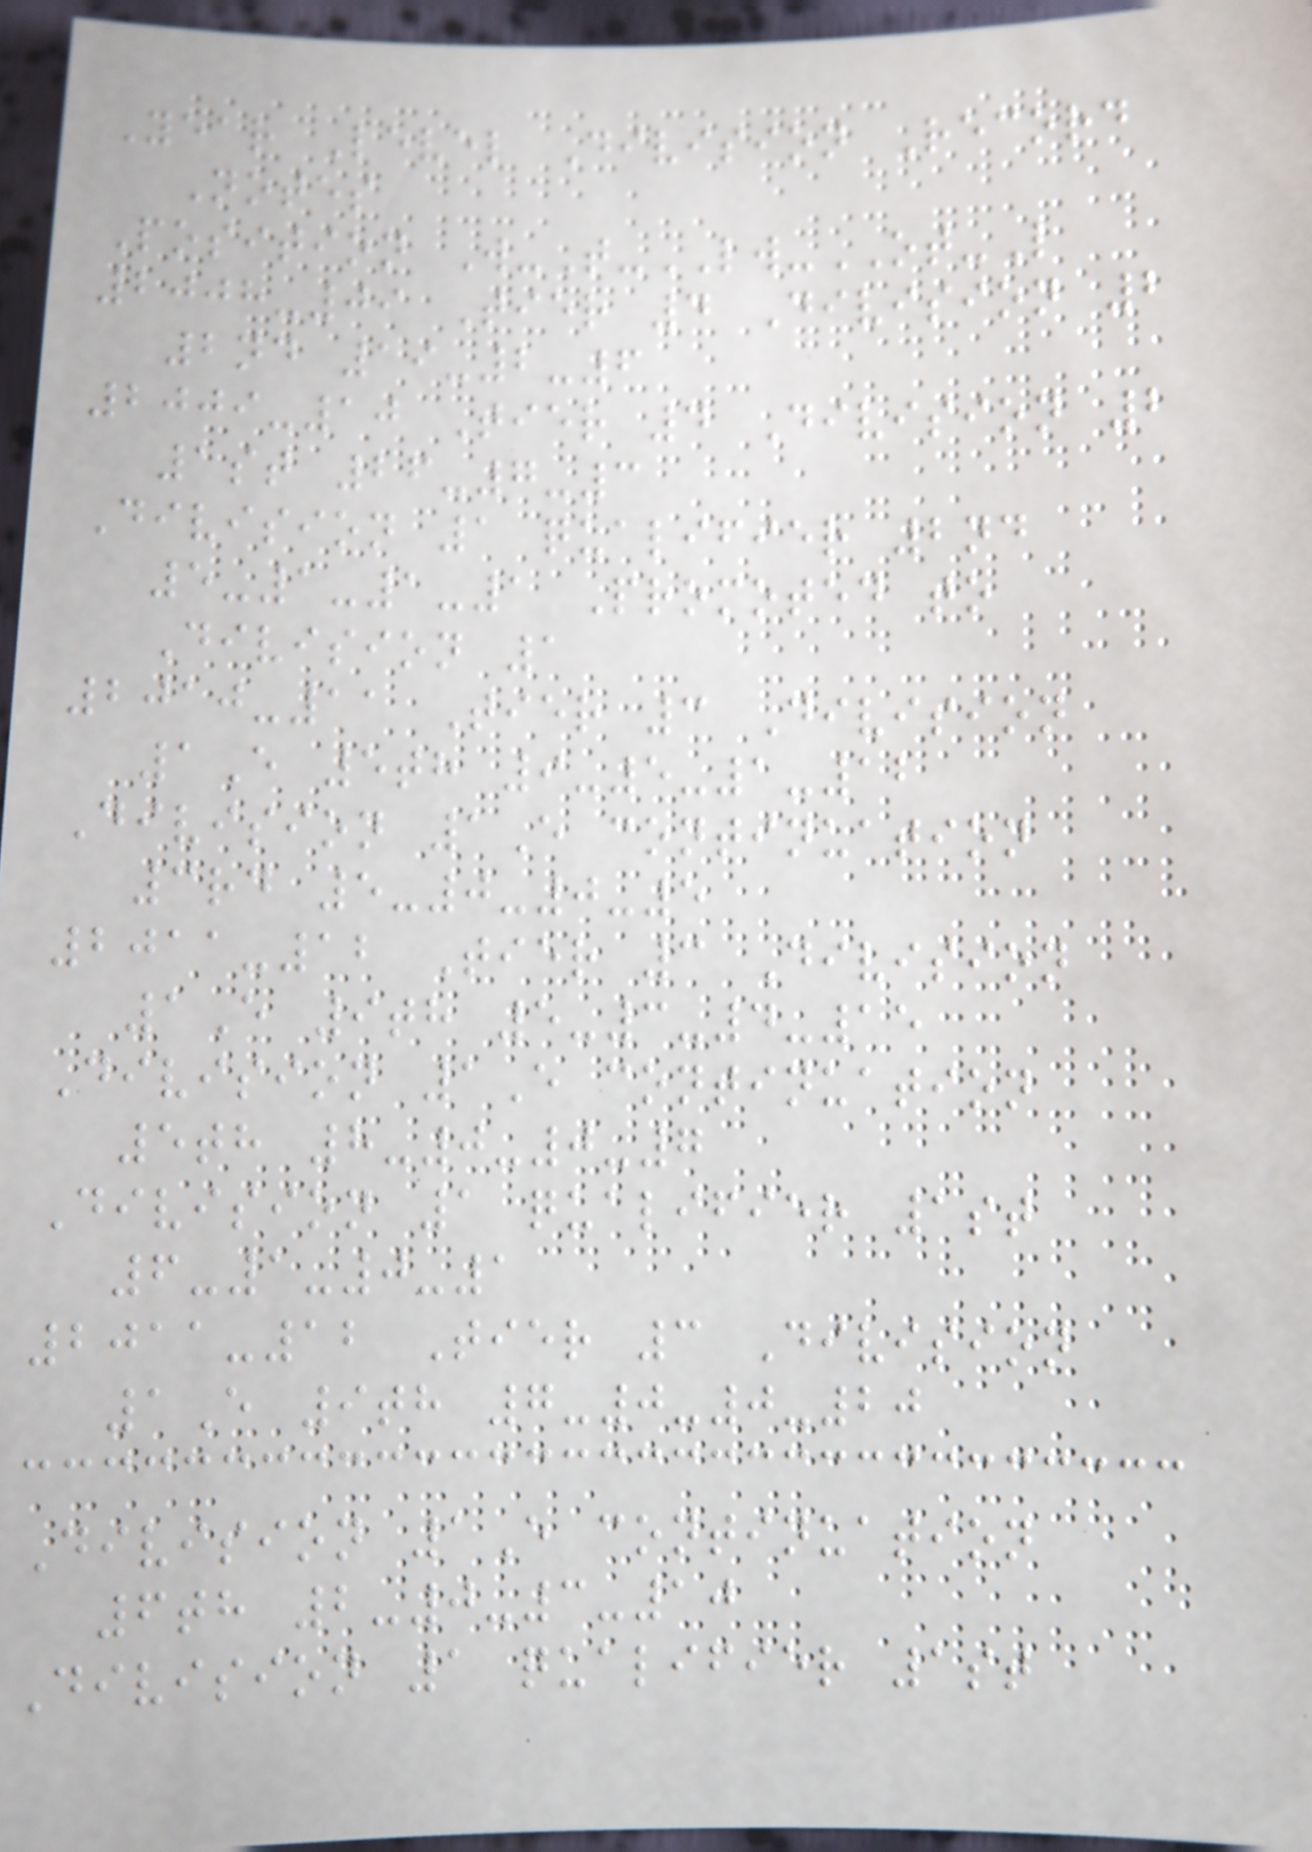Year Level Division Record
Notes
Position W-T-LW-OT-L
2008-09 Tier 4 Division 2
2nd 19-2-6
2009-10 Tier 4 Division 2
1st 26-7-3
Division 1 qualifier 2nd
5-1-1-1 Promoted to
Division 1
2010-11 Tier 3 Division
1E 5th 9-5-1-12
Division 1E continuation
3rd 5-0-0-5
2011-12 Tier 3 Division
1E 9th 5-3-4-15
Division 1E continuation
5th 8-0-0-7
Division 1 qualifier 1st
6-1-0-1
2011-12 Tier 3 Division
1E 9th 7-0-0-20
Division 1E continuation
6th 2-0-3-10
Division 1 qualifier 1st
